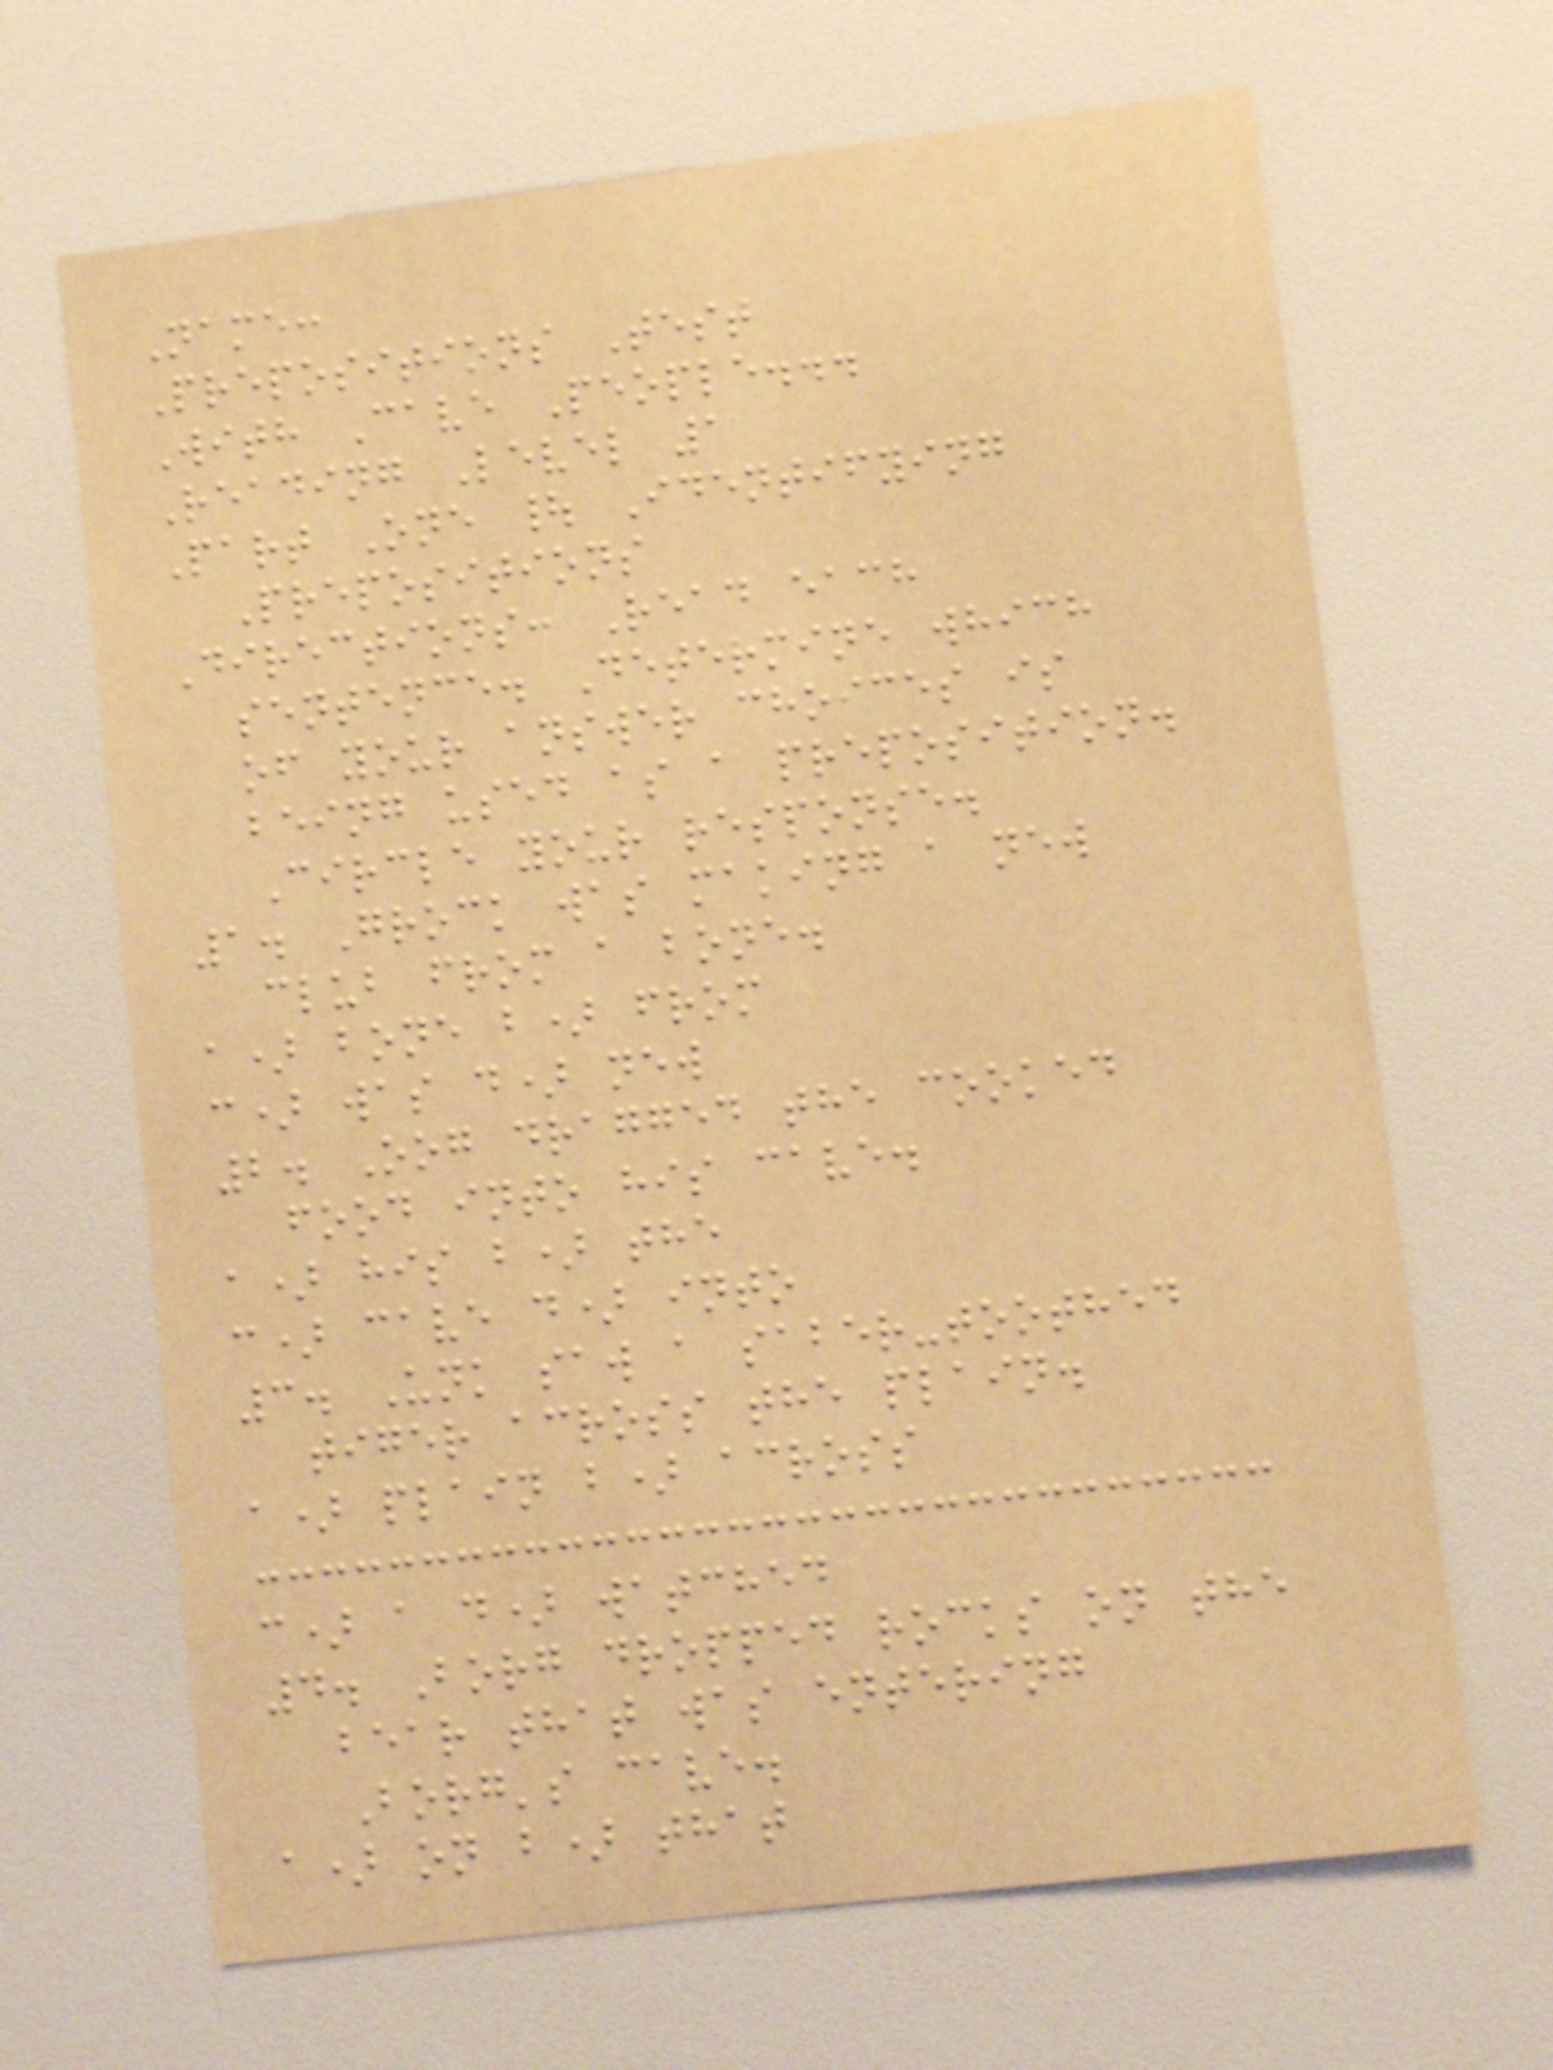Name:
Prepositions Test
With Cave People...
Reading Level 1
Part One | Identifying
Prepositions
Directions: Read each
sentence. Determine which
of your answer choices is
being used as a preposition.
Circle your response.
1. Grock was making a new
club from a bone.
a) bone b) from
c) was d) new
2. Oog dragged the cooked
food into his cave.
a) his b) the
c) cave d) into
3. Unk saw a saber-toothed
tiger across the plain.
a) plain b) across
c) a d) watched
4. Borg dropped rocks on the
bear that was entering
Borg's cave.
a) on b) that
